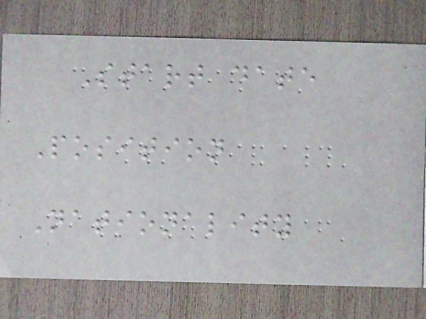Start date
Position
Nationality
